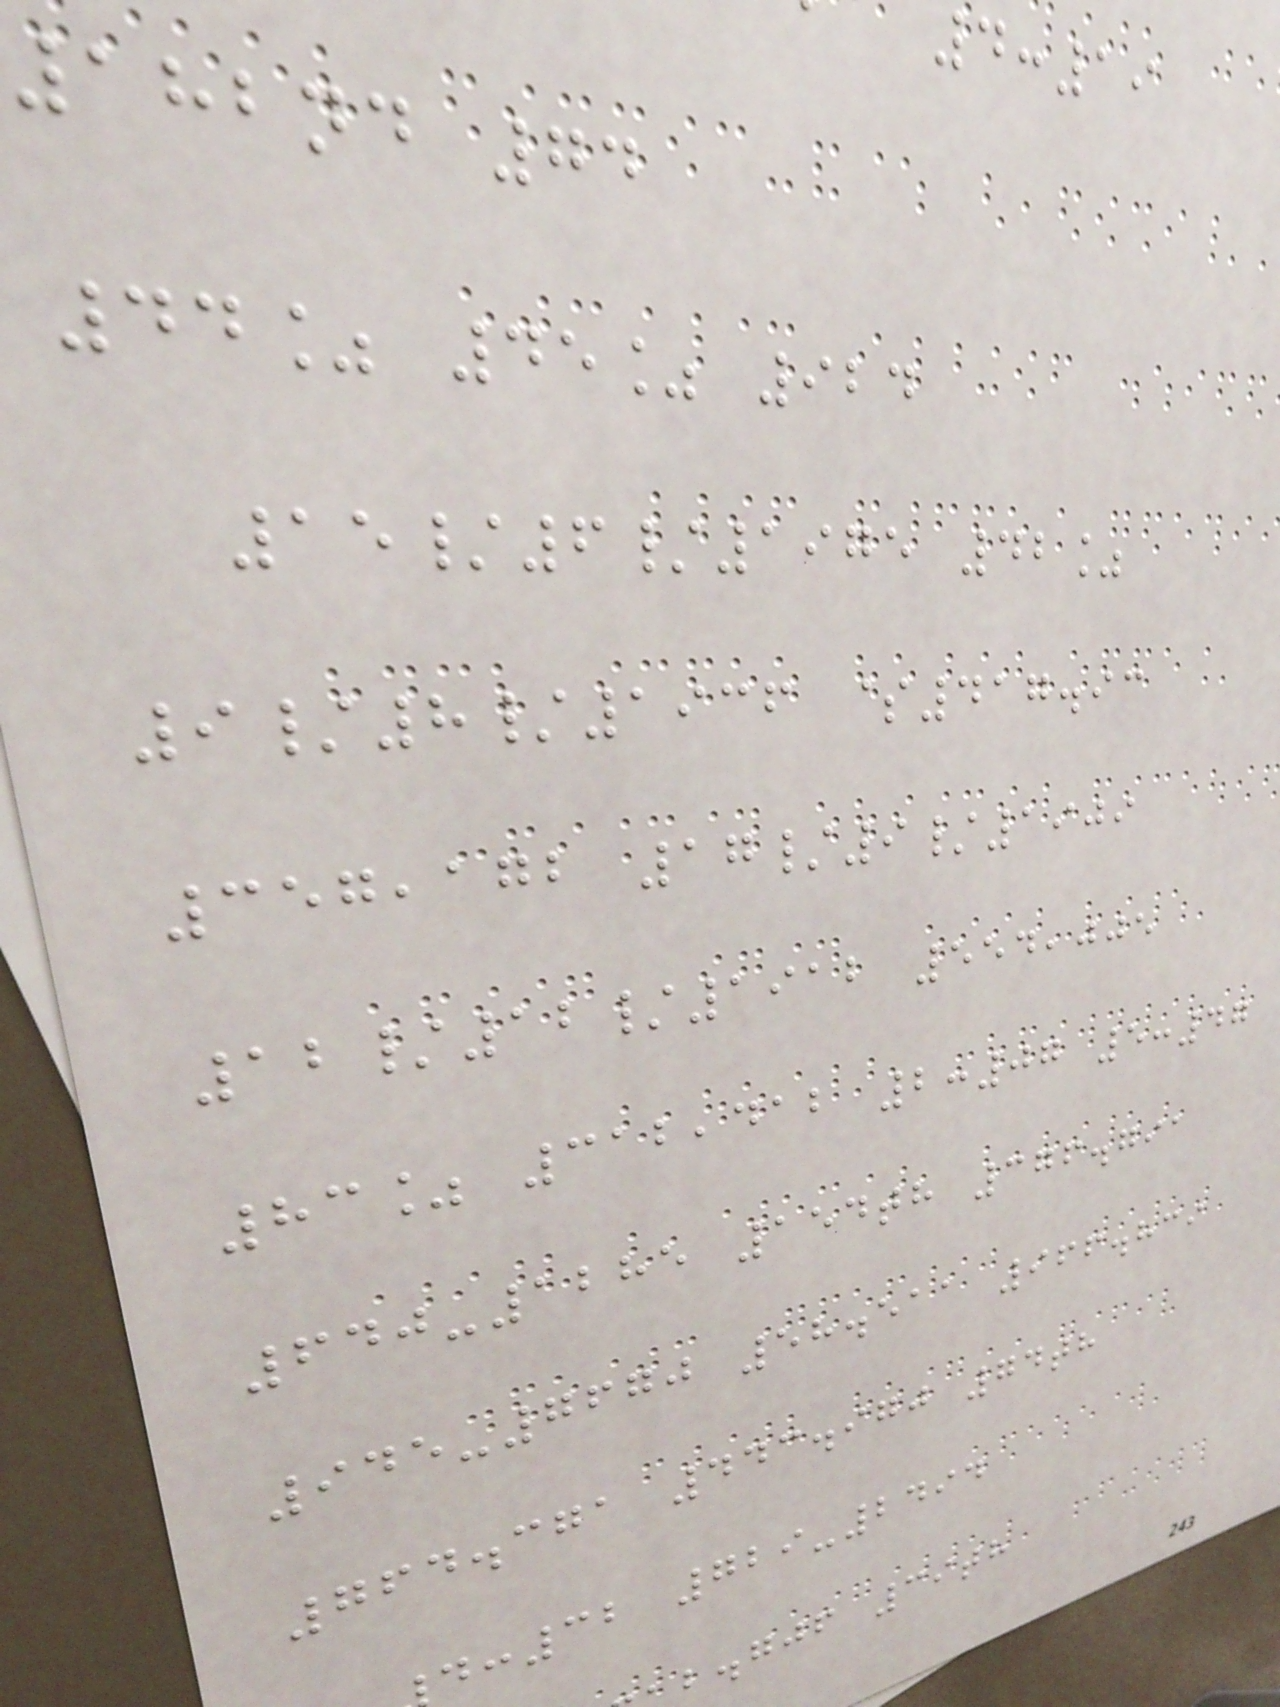4:19
182nd 74
44% 45% 924
15/6/1975 42%
9/8/1936 $417.93
357,172 17/9/1909
12/12/1912 554,005
83% 312,412 2:07 5:47
640-1285 154th 376.791
945-7670 58.511 966.839
764.371 443.970 74th
:32 729-2494
b.gjf 39th
